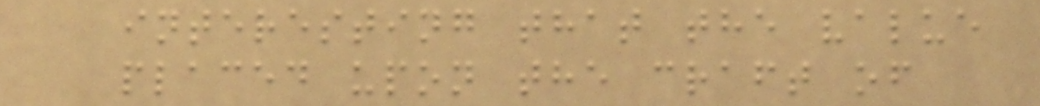interesting that the value
placed upon the craft of
